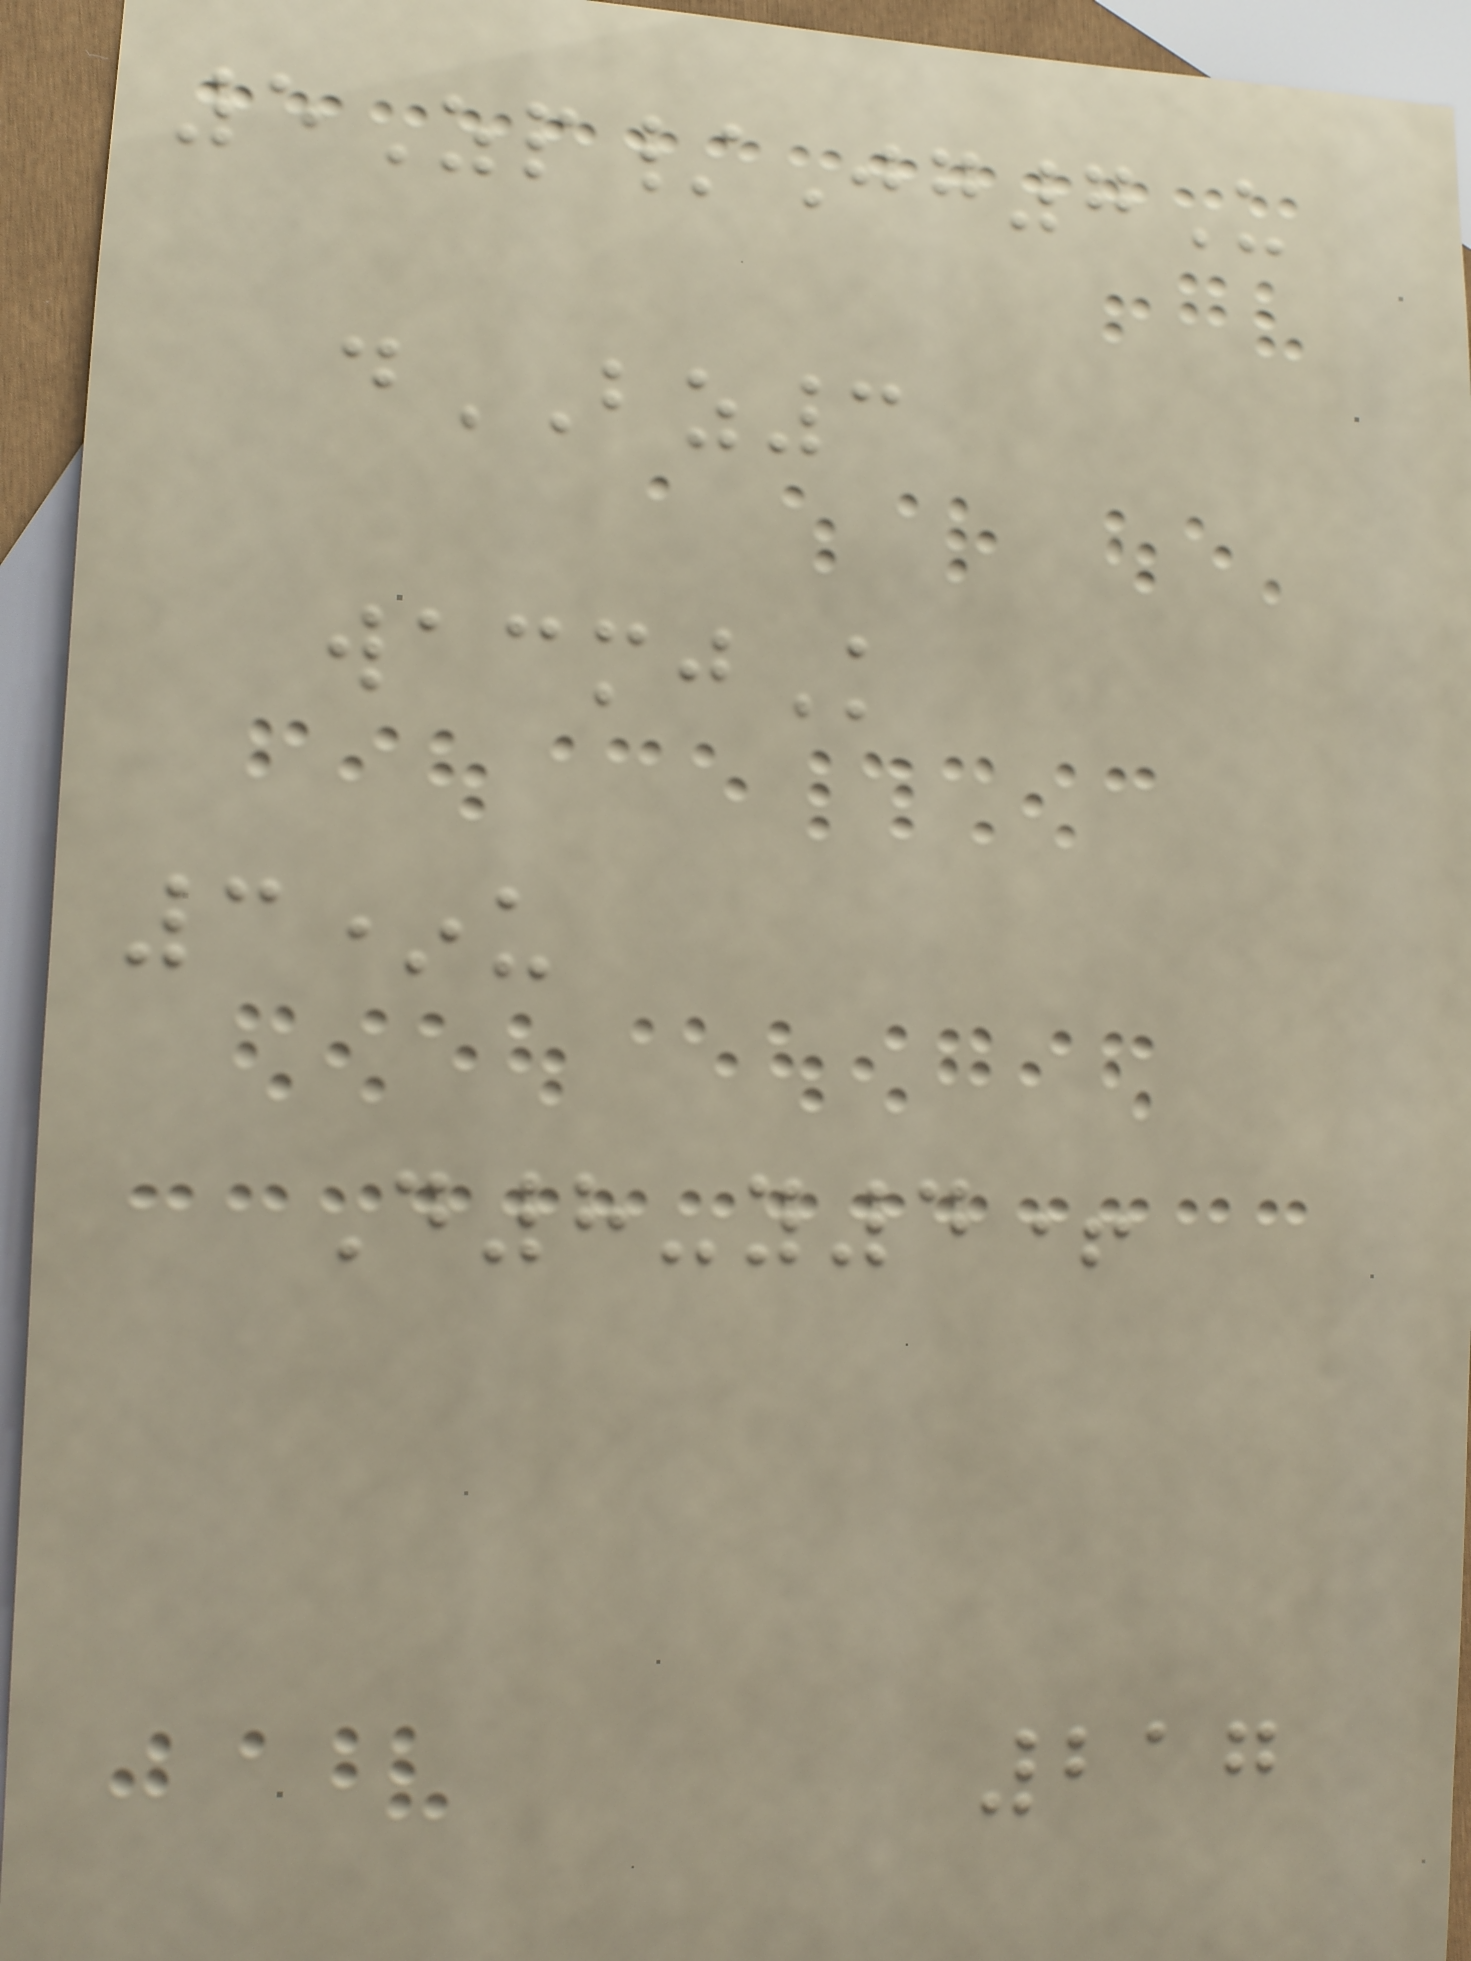5Zp/Jg7U
dBZ3
wacmjK
3*u
D8-y4+
217
